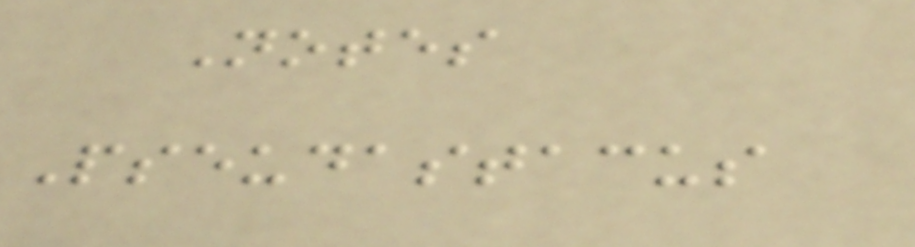Notes
Pseudastacus
